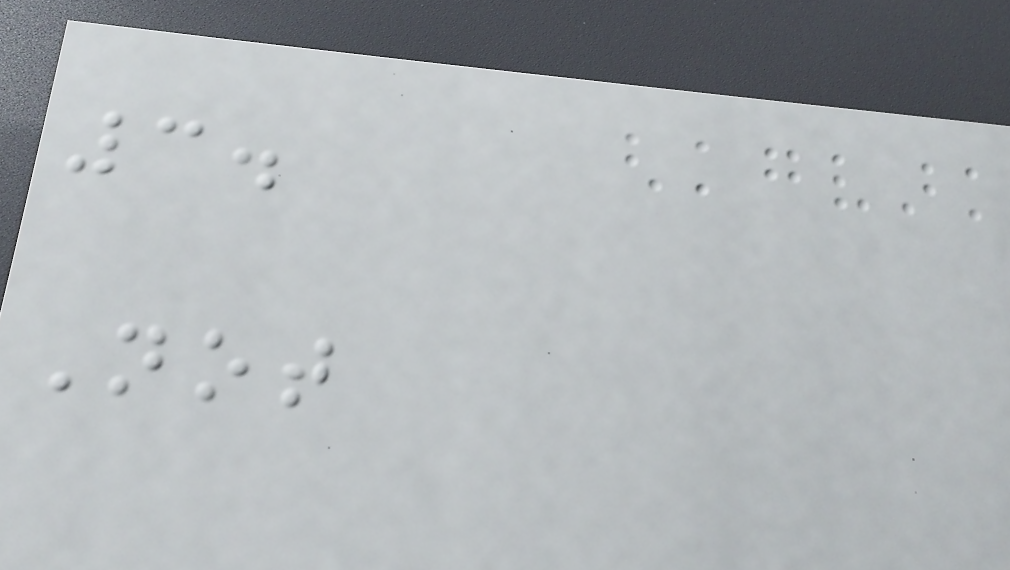3.
Not
